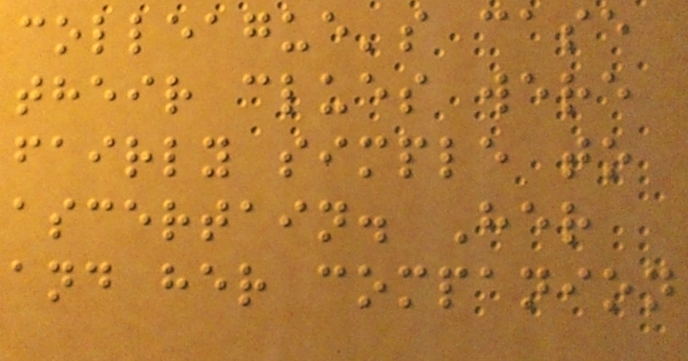colleague's case
their clues were
fairly simple to
ascertain. Her
and her companion
